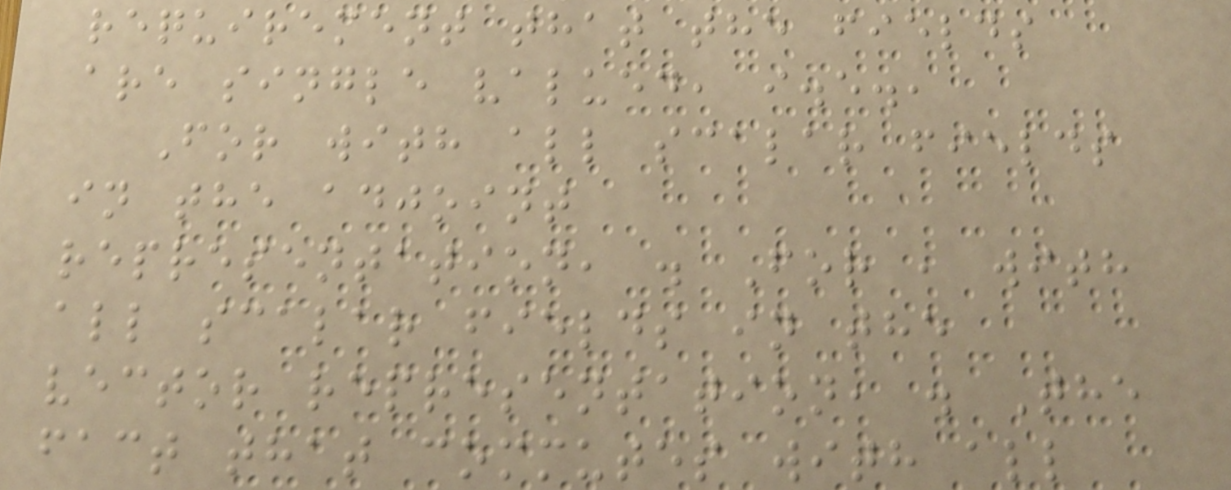requirement that the fields
are single valued, i.e.,
For with all scalar fields
in the adjoint
representation, . For , with
all scalar fields in the
vector representation, . The
fact that commutes with all
